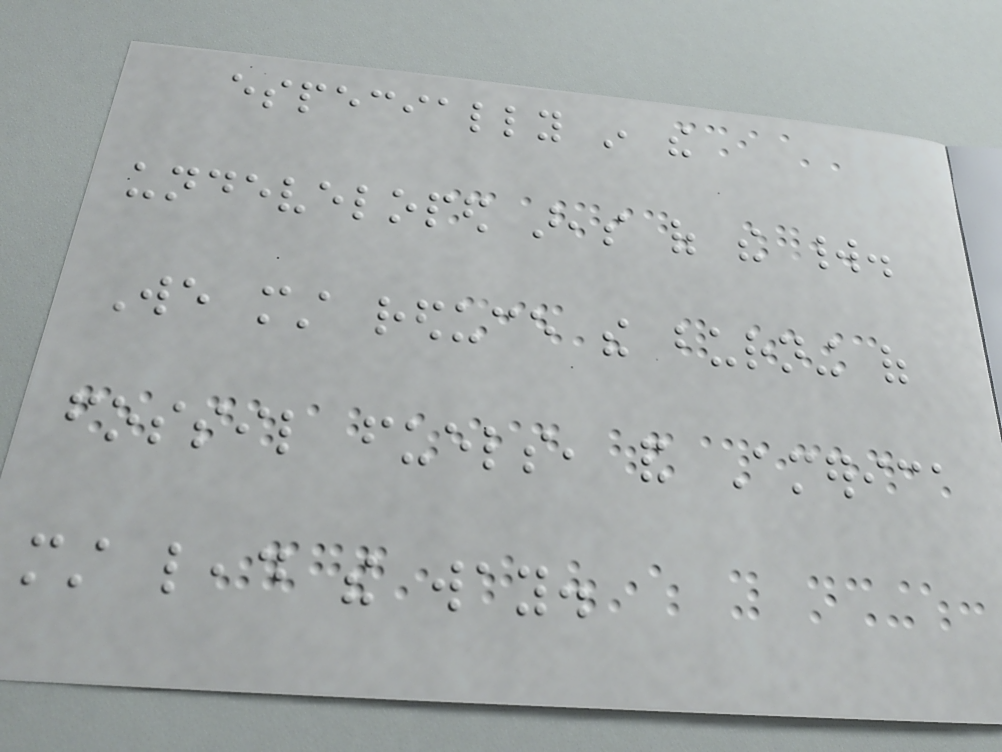especially in the
undeveloped areas of the world.
We must reduce the burning of
fossil fuels, and America
must lead the way.
